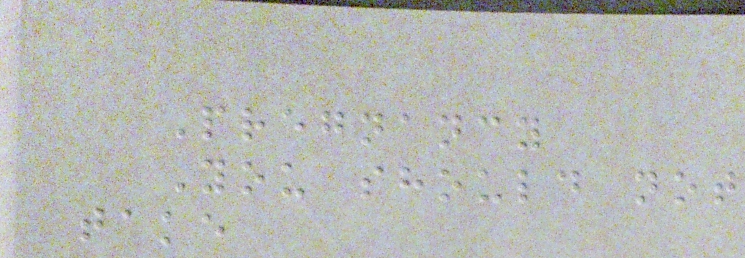Pregnancy
You should not
take
